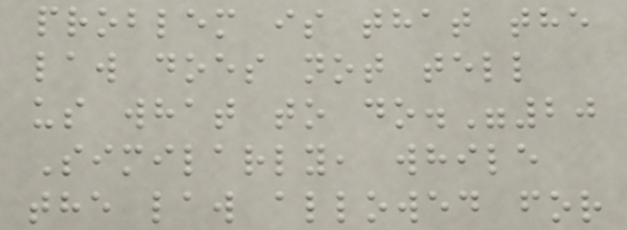problem is that the
law does not tell
us what to do."20
Similarly, while
the law allowed for
